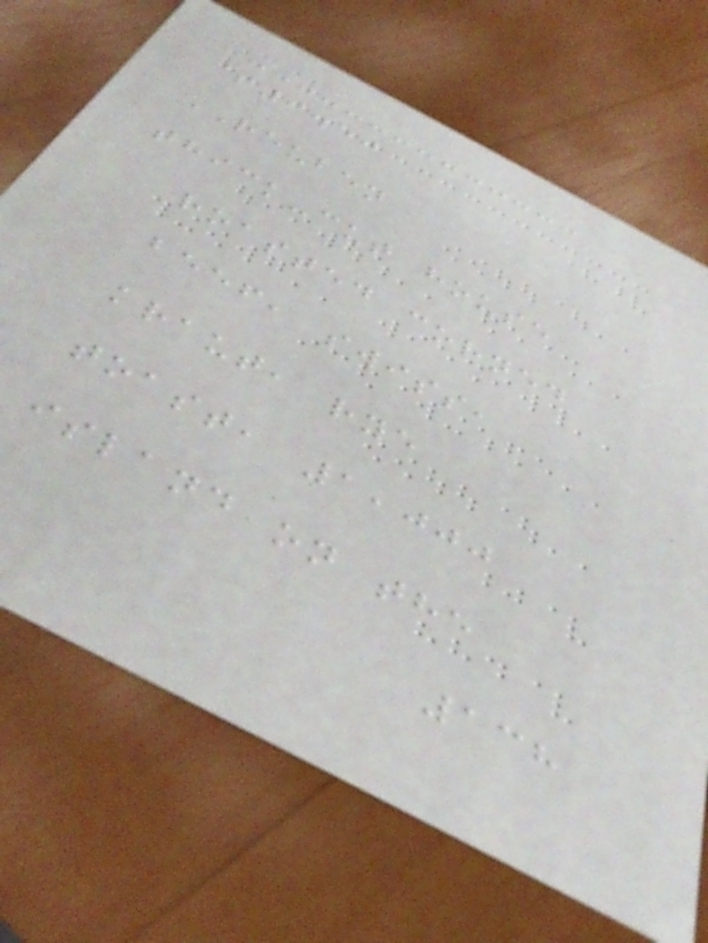$9.50
REUBEN
thick-cut house
roasted corned
beef, swiss,
kraut, rye
toast, 1,000
island on the
138
